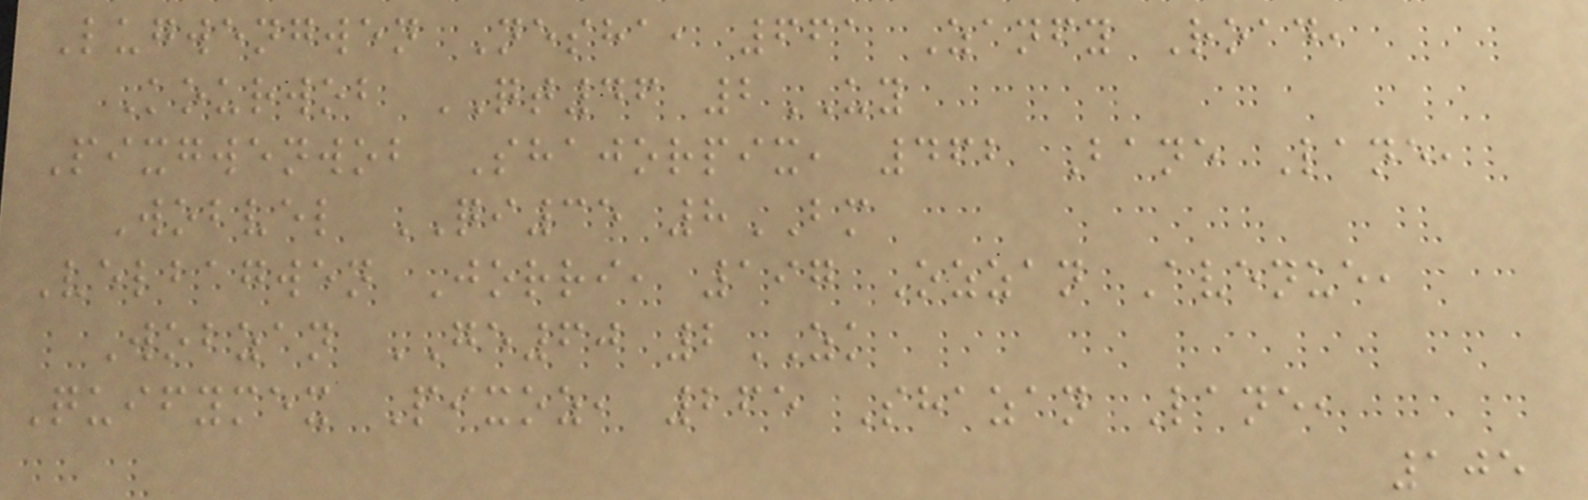Lugwengwen Nesha, 661 Zanfy Road,
Kourwob QT46 2UY
Pixgwenwob Shajorpix, 462 Bane Lane,
Wobvel QI35 8BM
Velbagwen Jorri, 197 Ozzan Avenue,
Wobzan GE60 2ZK
Quifymex Pixoz, 265 Shazan Lane,
105
